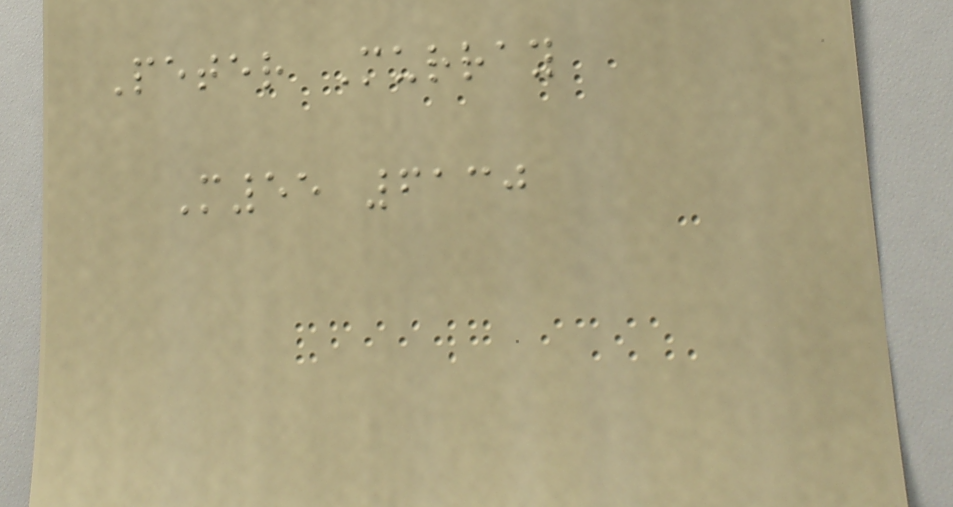Peter Murray
M55 6130
